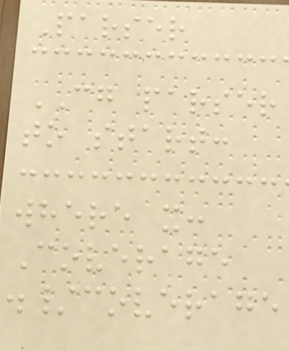Parser
CG parser
to start:
where x:
Coverage
./coverage
